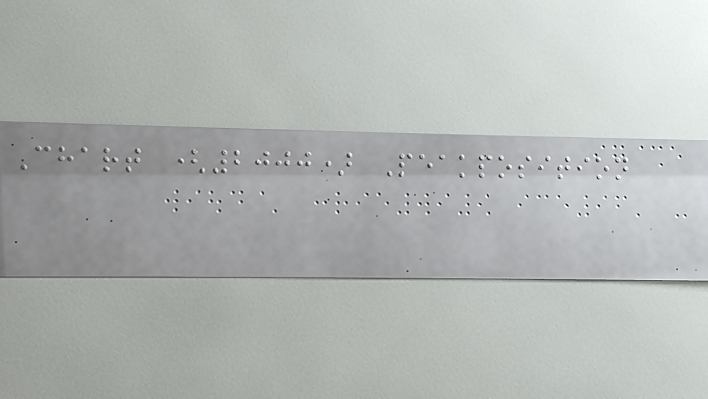Chart (2000) Peakposition
